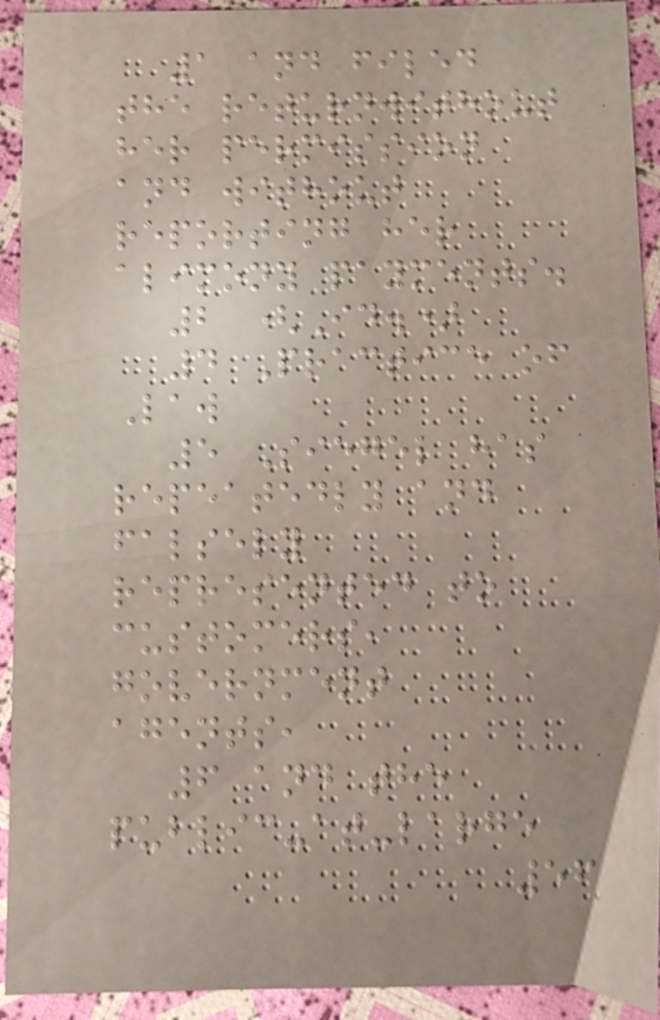1 and filed
the returnwithout
her permission
and without
reporting her
alimony payments.
2 (Id.)
4 Practice of
Law
5 Siegel has
repeatedly and
falsely
represented to
customers,
government
agents,
6 and the
public-at-large
56
